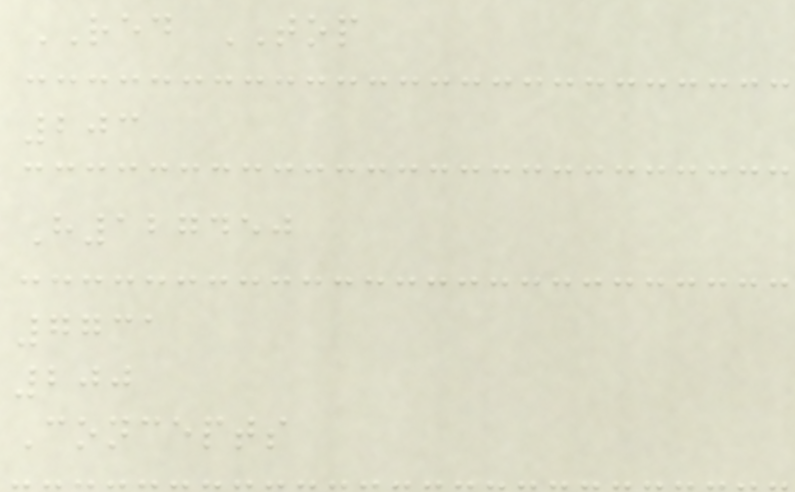RED TOP
203
H127450
7731
200
Concepts
